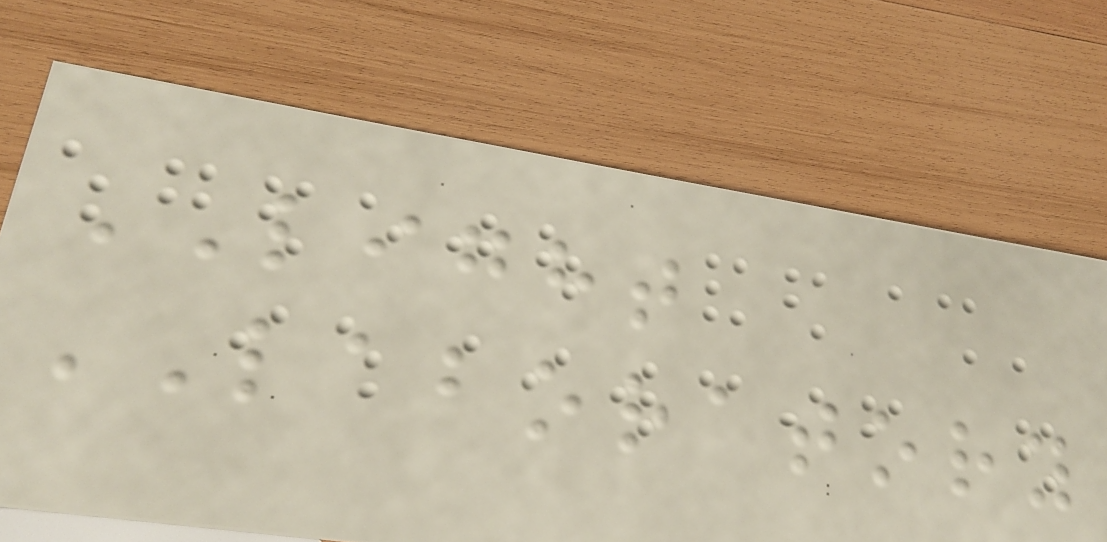LIGHT
LABORATORY
